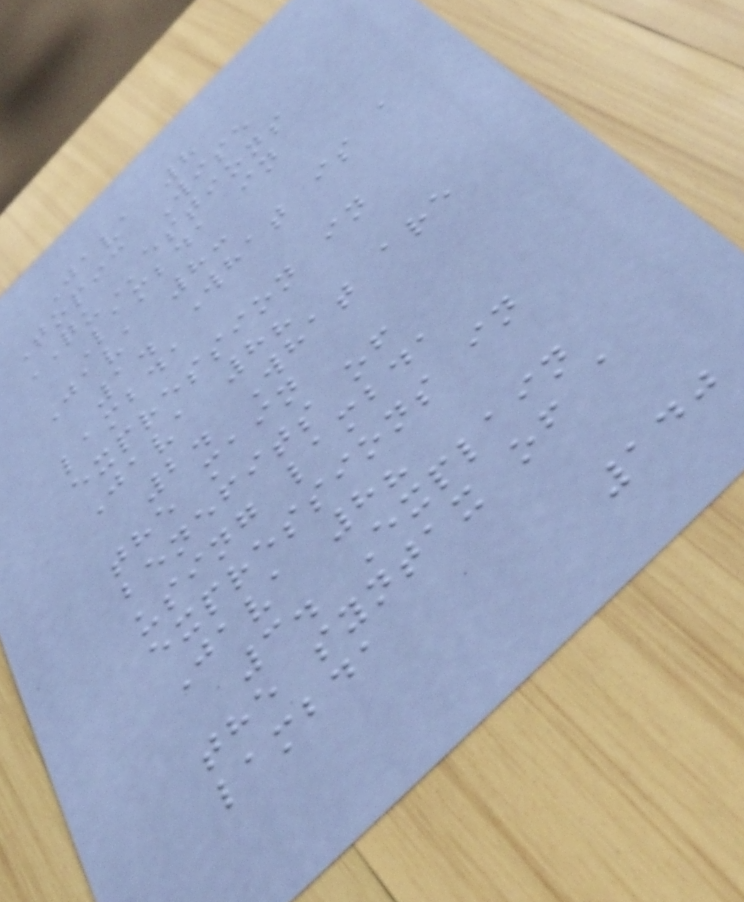Java 8
Topic Wise
QUestions
Lambda in
Java 8:
1. What is a
lambda
expression in
Java 8?
2. What are
the main
benefits of
using lambda
expressions in
Java 8?
3. Explain
the syntax of a
lambda
140
